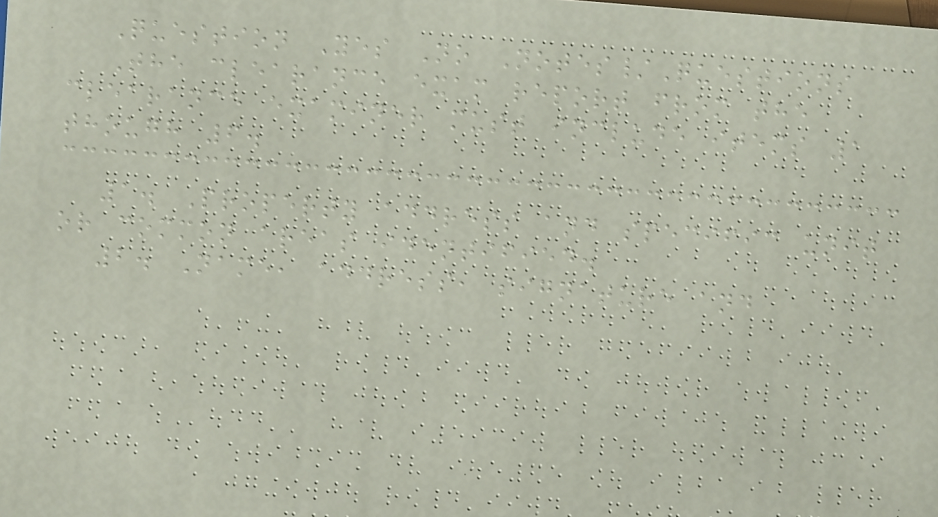Question Yes No Notes/Questions
The clearance exam report from the
clearance examiner must include items 1
though 6.
1. Property address and specific unit
or common areas identified.
2. Name, address, signature and
